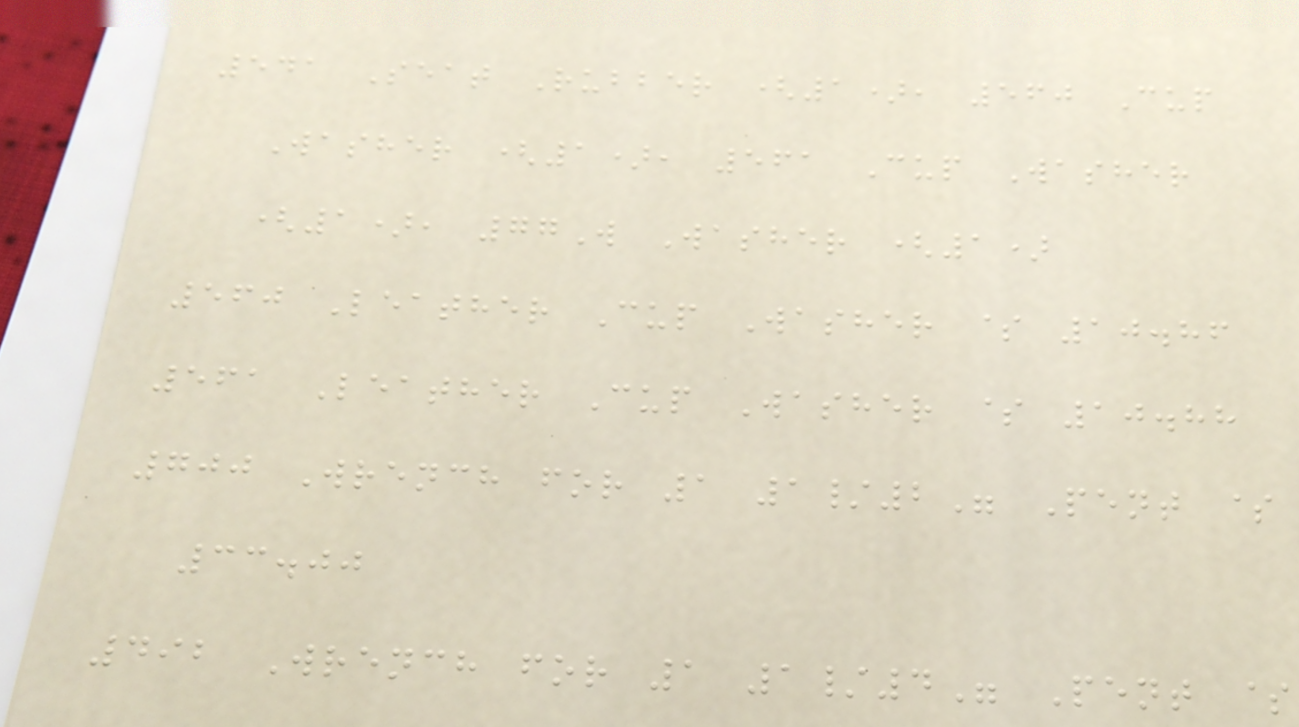541 Seat Rubber (1), 560 Cup
Washer (1), 561 Cup Washer
(1), 77W Washer (1)
560 Leather Cup Washer $ 10.86
561 Leather Cup Washer $ 10.88
700 Wrench for 1 1/2" Pent $
33.00
492 Wrench for 1 1/4" Pent $
